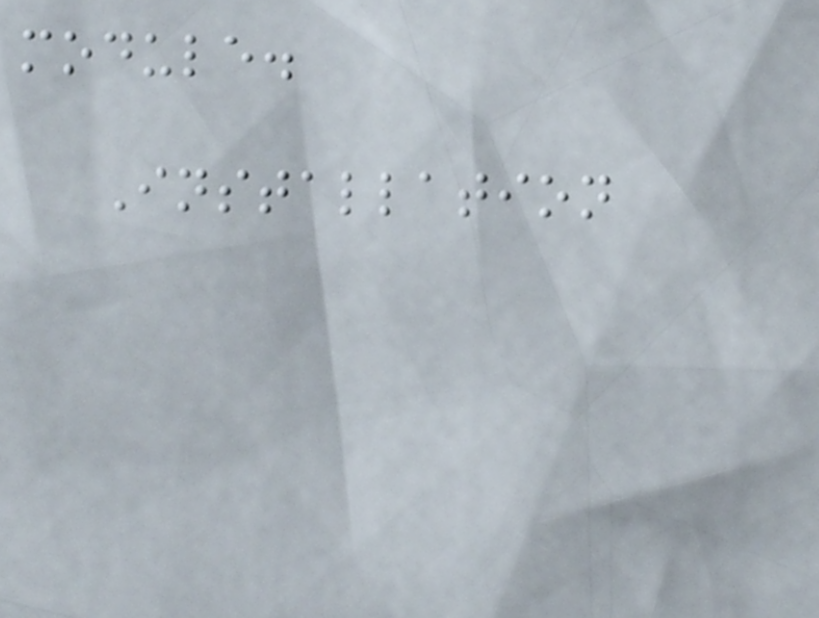module.
Installation
